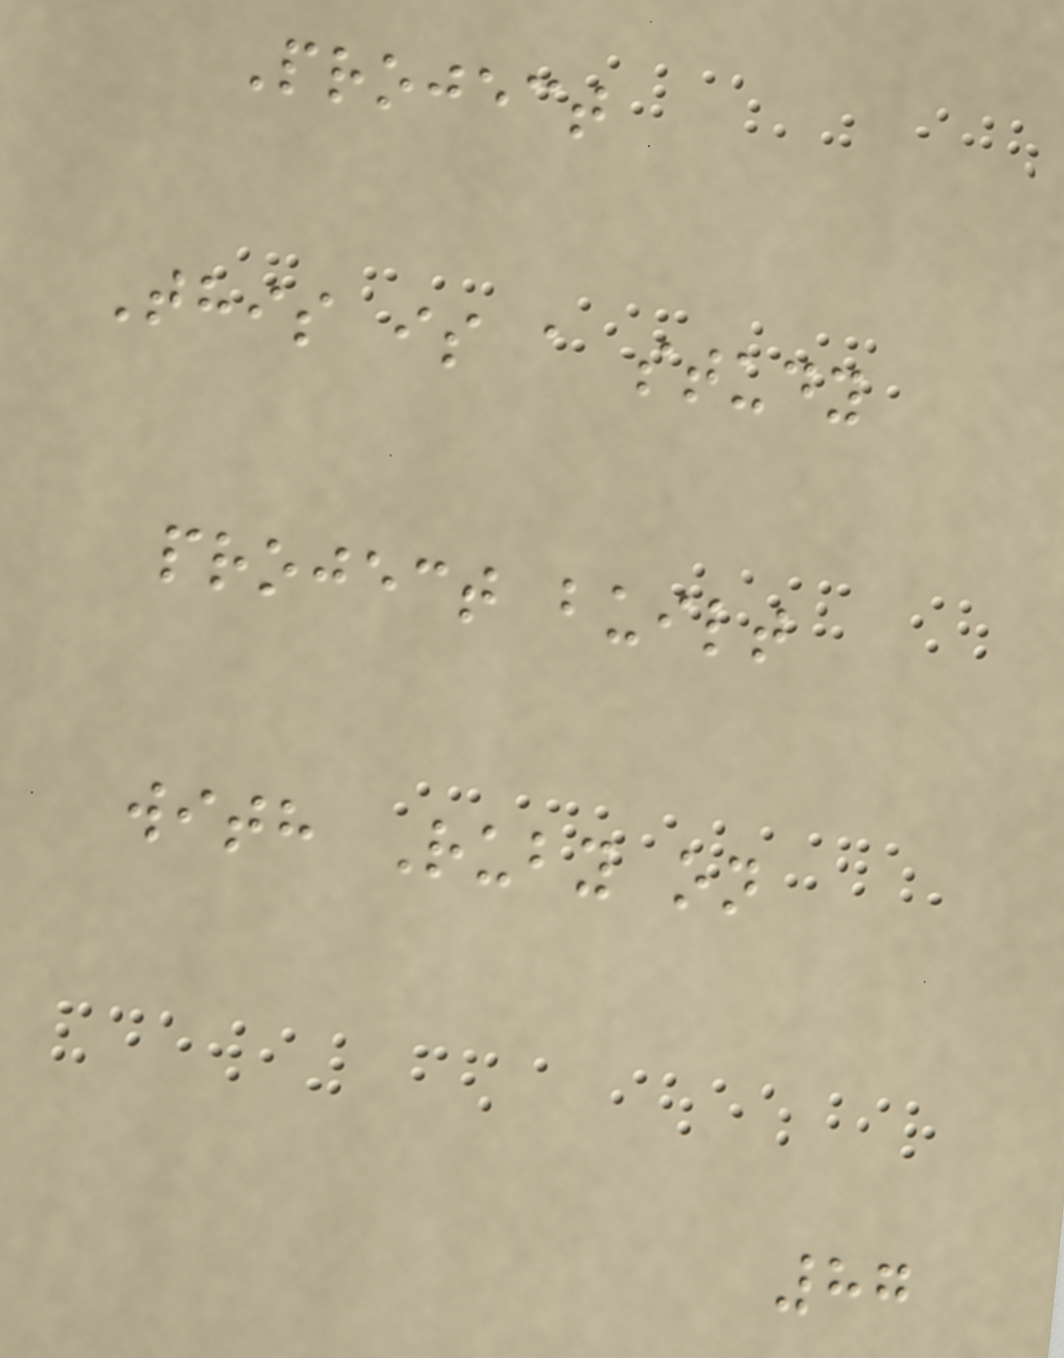Project
This is a study
project built
with Ruby on
87
